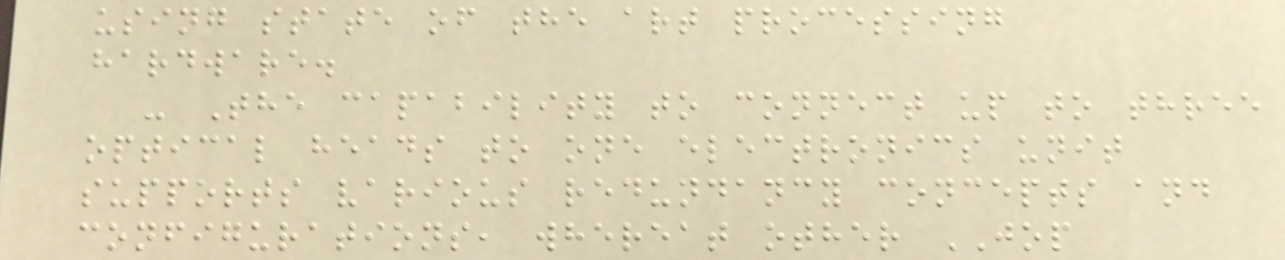using state of the art processing
hardware.
- The capability to connect up to three
optical heads to one electronics unit
supports various redundancy concepts and
configurations, whereat other JOP
